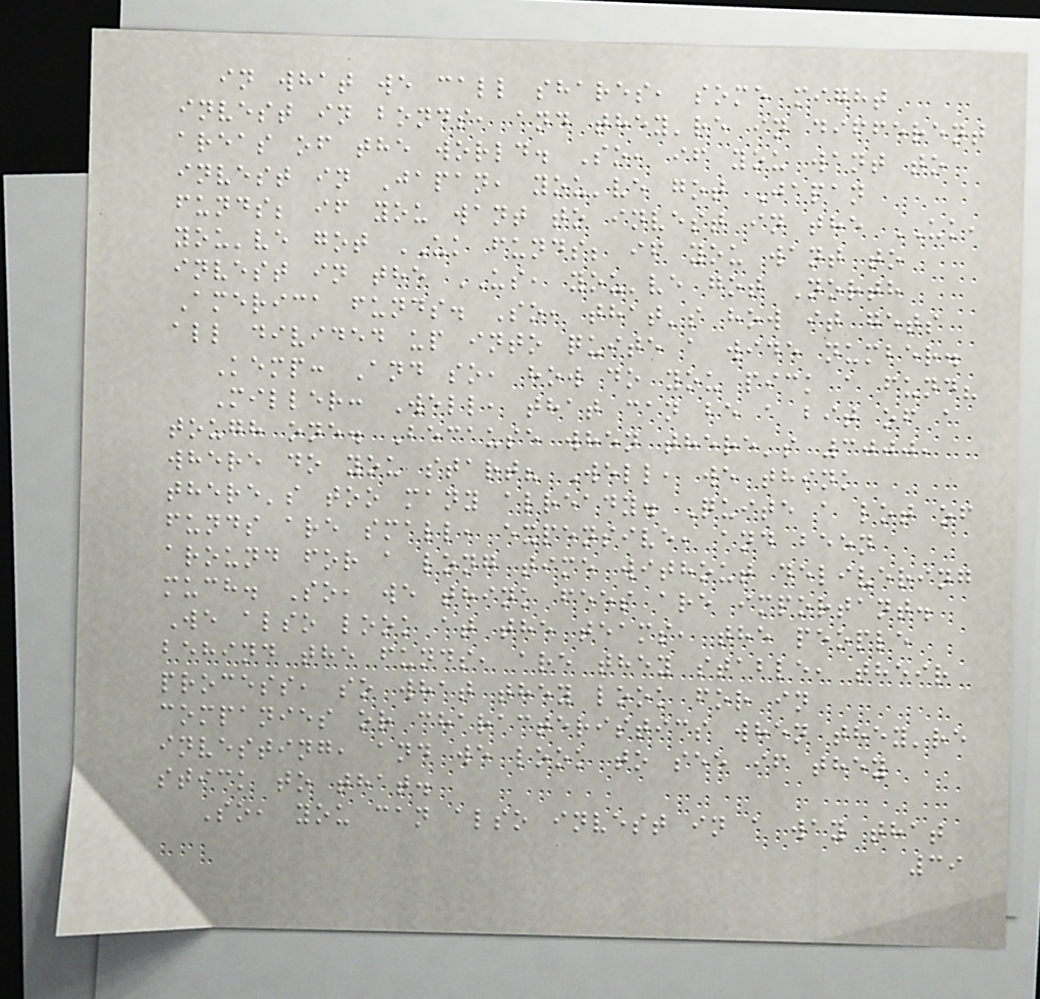in what we call shares, some might
invest in bonds, and they're in different
areas of the world. So, if you want to
invest in Japan, you've got Japan
funds; if you want to invest in the UK,
you've got UK funds; if you want to
invest in the US, you've got North
America funds. So, that's how it gets
all divided up into quite a wide number.
Kemp: And so, how do you pick a fund?
Miller: Well, that can be a bit of a
tough one. Because when there's 3000,
where do you start? Well, we think
there's too many already. Quite a lot of
funds are small, expensive, and been
around for a long time without delivering
much. So, we think fees are important.
We also look at the teams, the people
behind the funds, are they stable, their
process, so what they look for in
companies or characteristics when they're
investing, and we look to see if they
stick to that.
So, you can also invest in a way that
39
